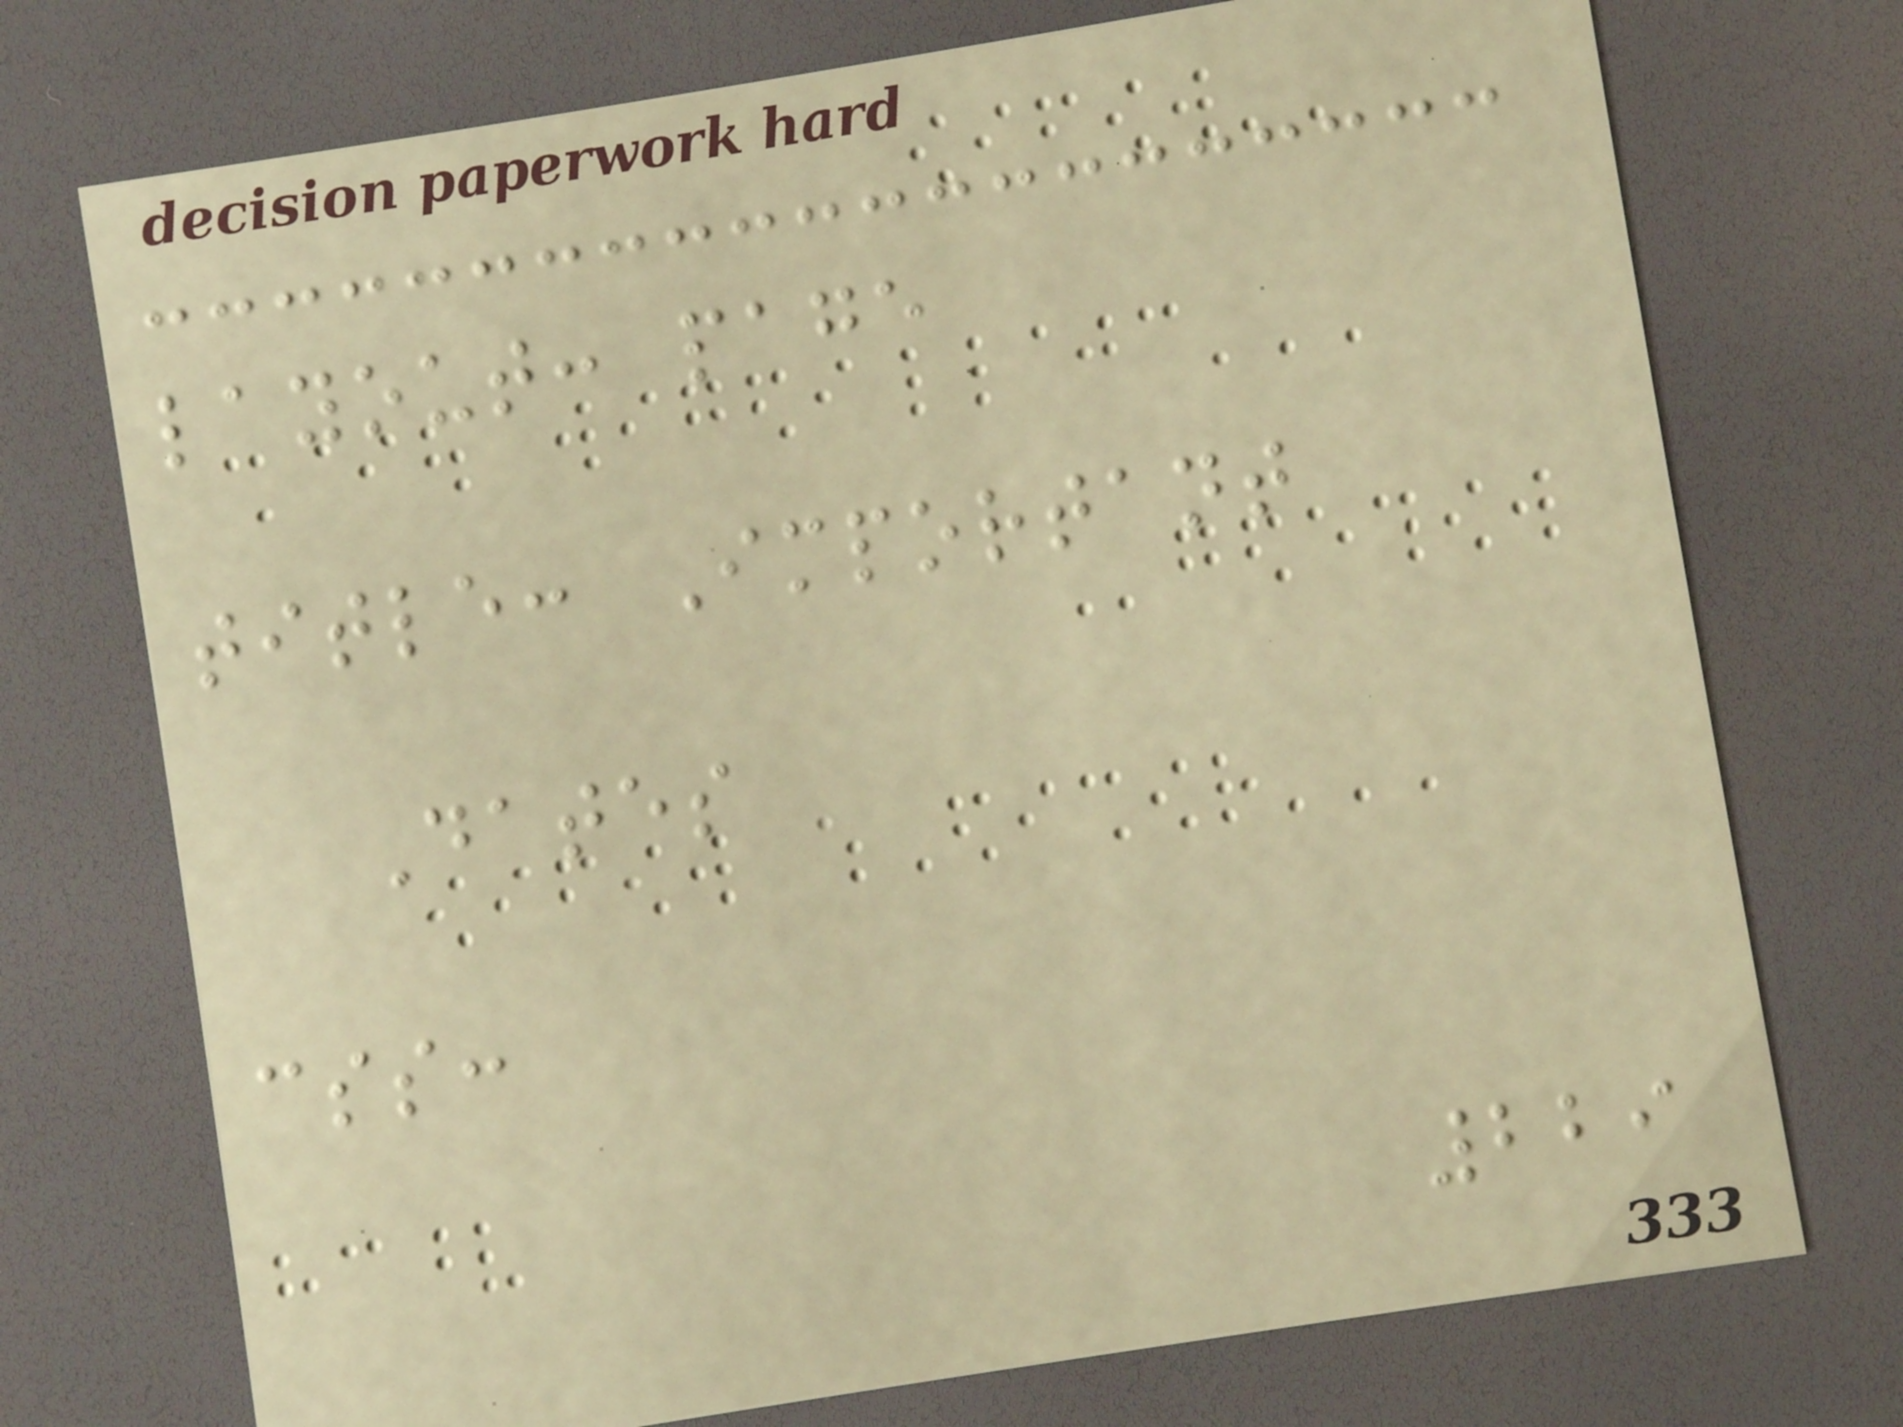layout: page
title: Important
Dates
css:
229
